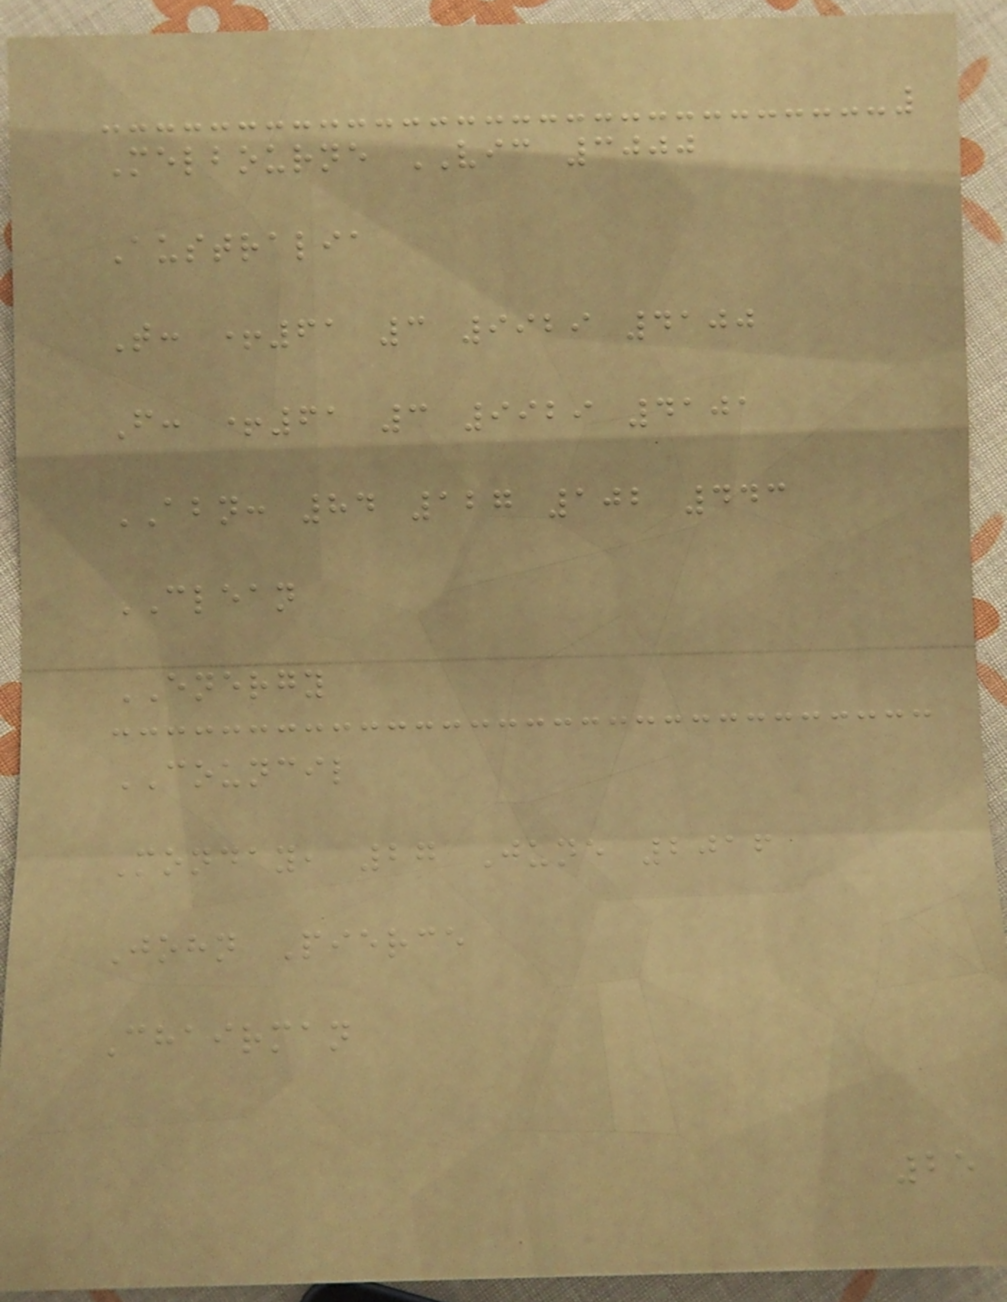Melbourne VIC 3000
Australia
T: +61 3 9929 4100
F: +61 3 9929 4101
ABN: 84 127 102 443
CLEAN
ENERGY
COUNCIL
Monday, 27 June 2016
John Pierce
Chairman
25
